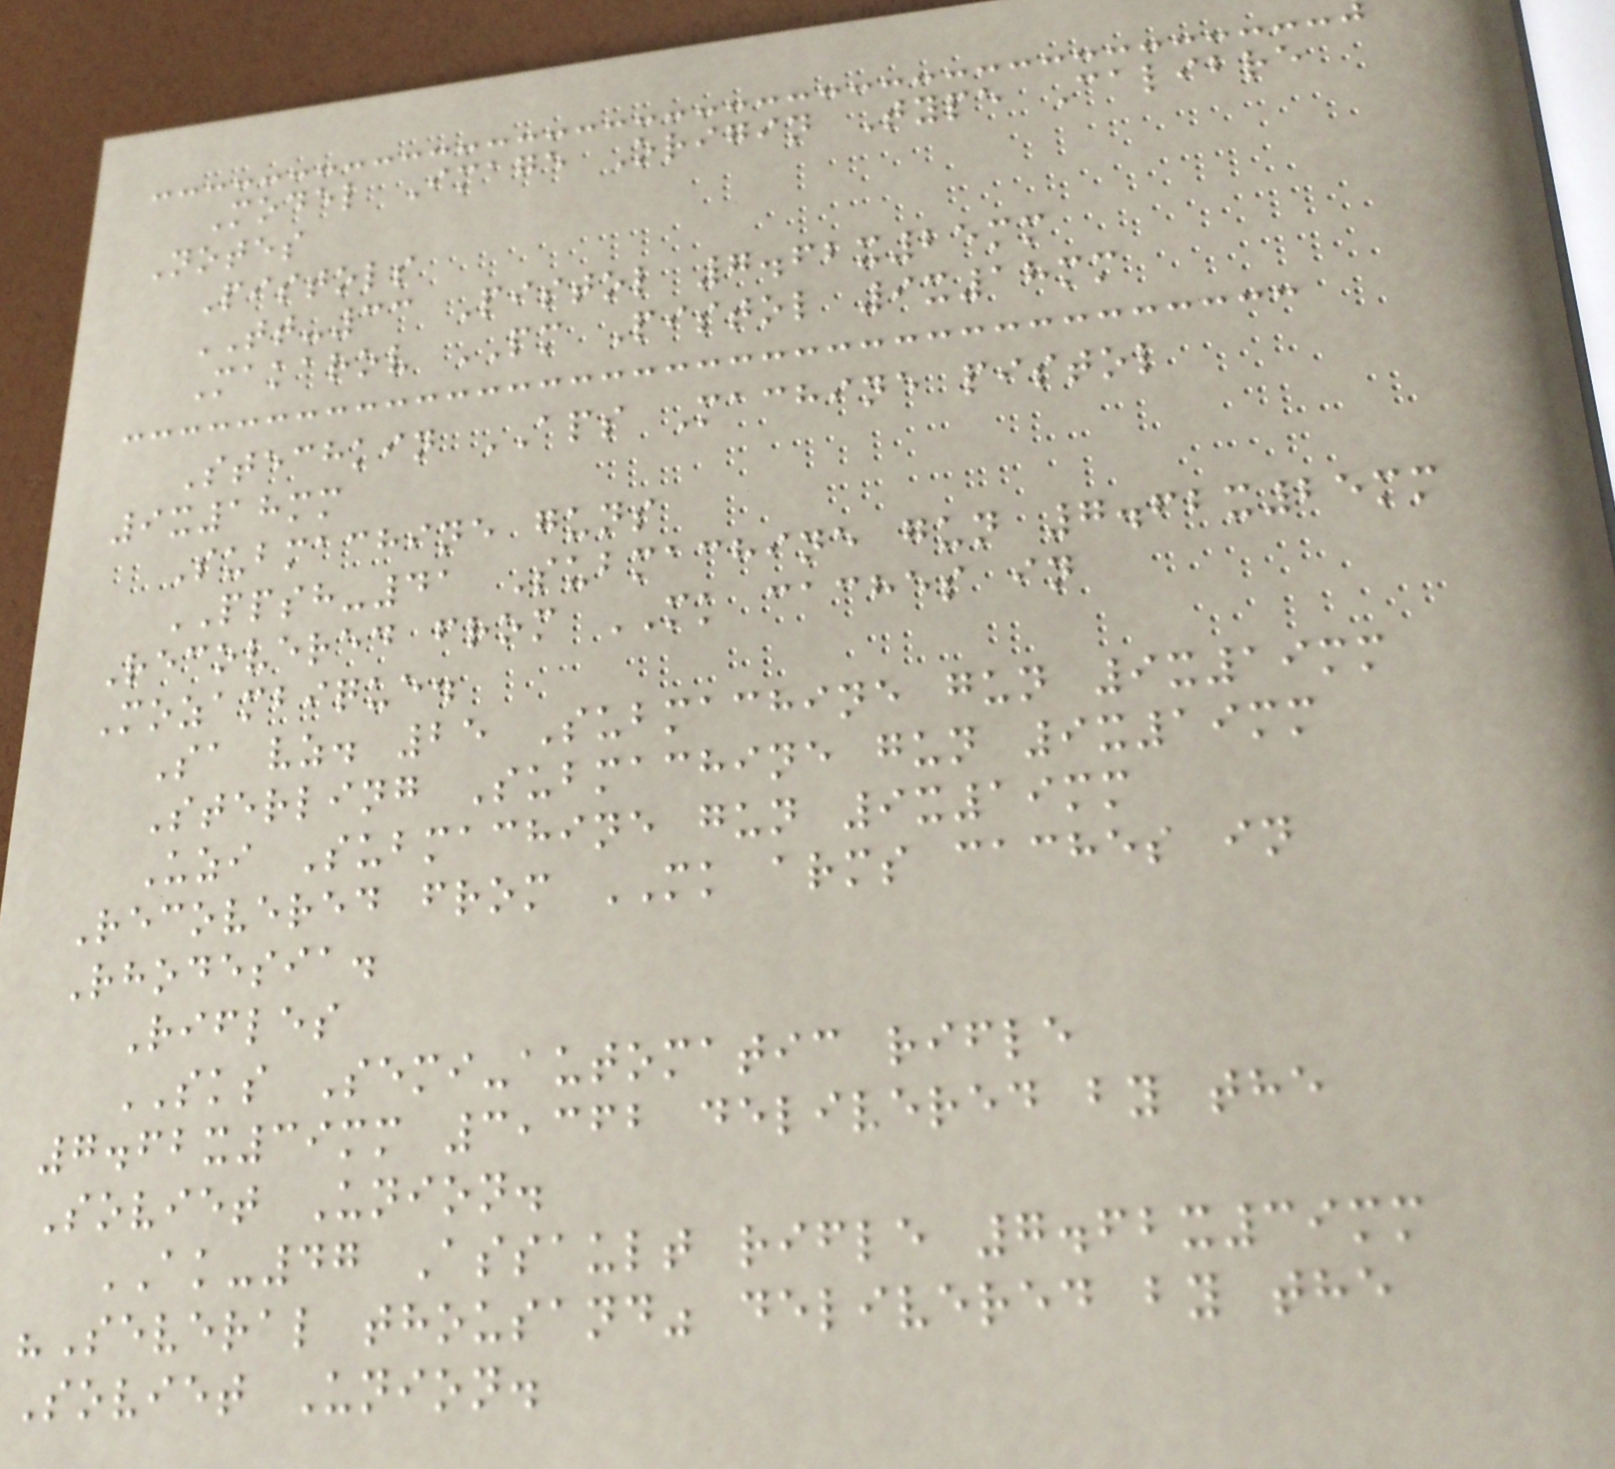Model Image Origin Type Calibre
Notes
Pistols
TT-33 Pistol 7.62x25mm
Makarov PM Pistol 9x18mm
Stechkin APS Machine pistol
9x18mm
Submachine guns
PPSH-41 Submachine gun 7.62x25mm
Recovered from MK caches in
Mozambique.
Sa vz. 25 Submachine gun 9x19mm
Sterling Submachine gun 9x19mm
Uzi Submachine gun 9x19mm
Recovered from MK arms caches in
Rhodesia.
Rifles
SKS Semi-automatic rifle
7.62x39mm 3,362 delivered by the
Soviet Union.
AK-47 Assault rifle 7.62x39mm
"Several thousand" delivered by the
Soviet Union.
